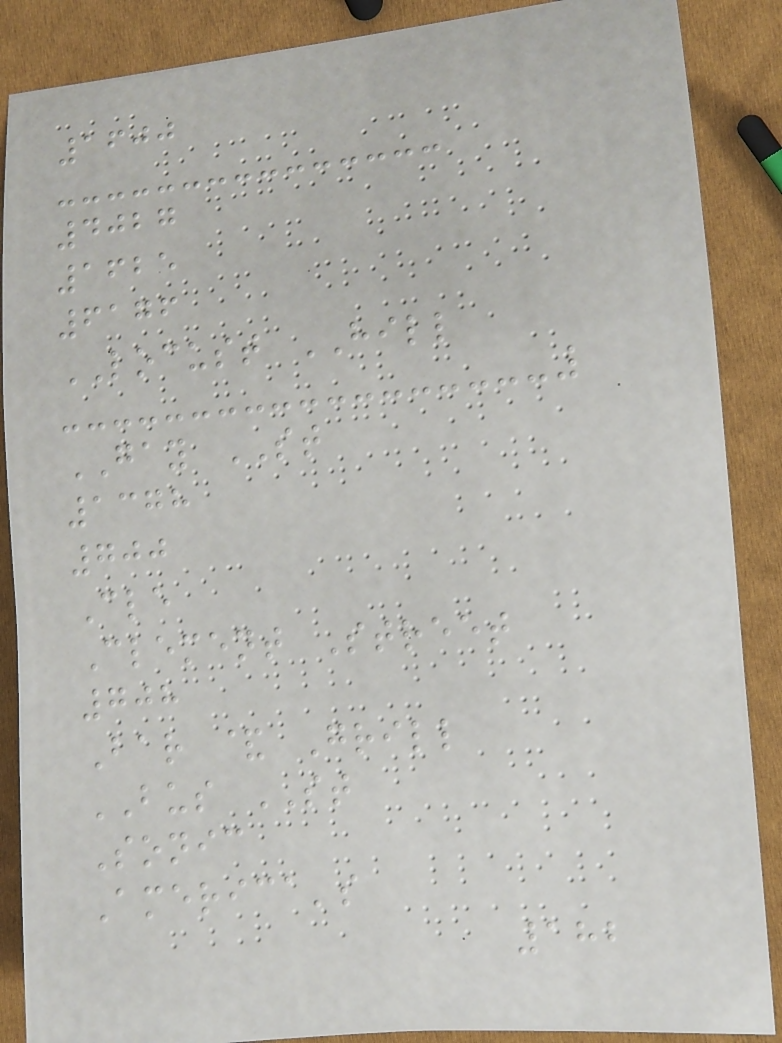1600
4027
1625
6176
LOCUST HILL
GAY ST
1378
700
Cle
Clement Street
708
Bar & Grill
BUS ST
Sonic
America's
182
